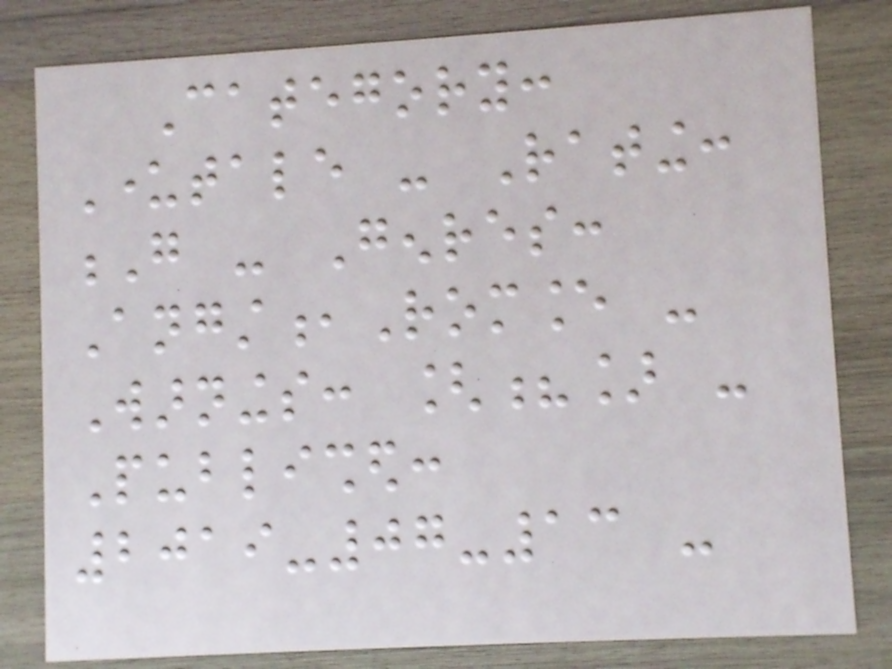Category:
Undertale - Rating:
G - Genres:
Angst,Romance -
Warnings: [?] -
Published:
2019-07-13 -
